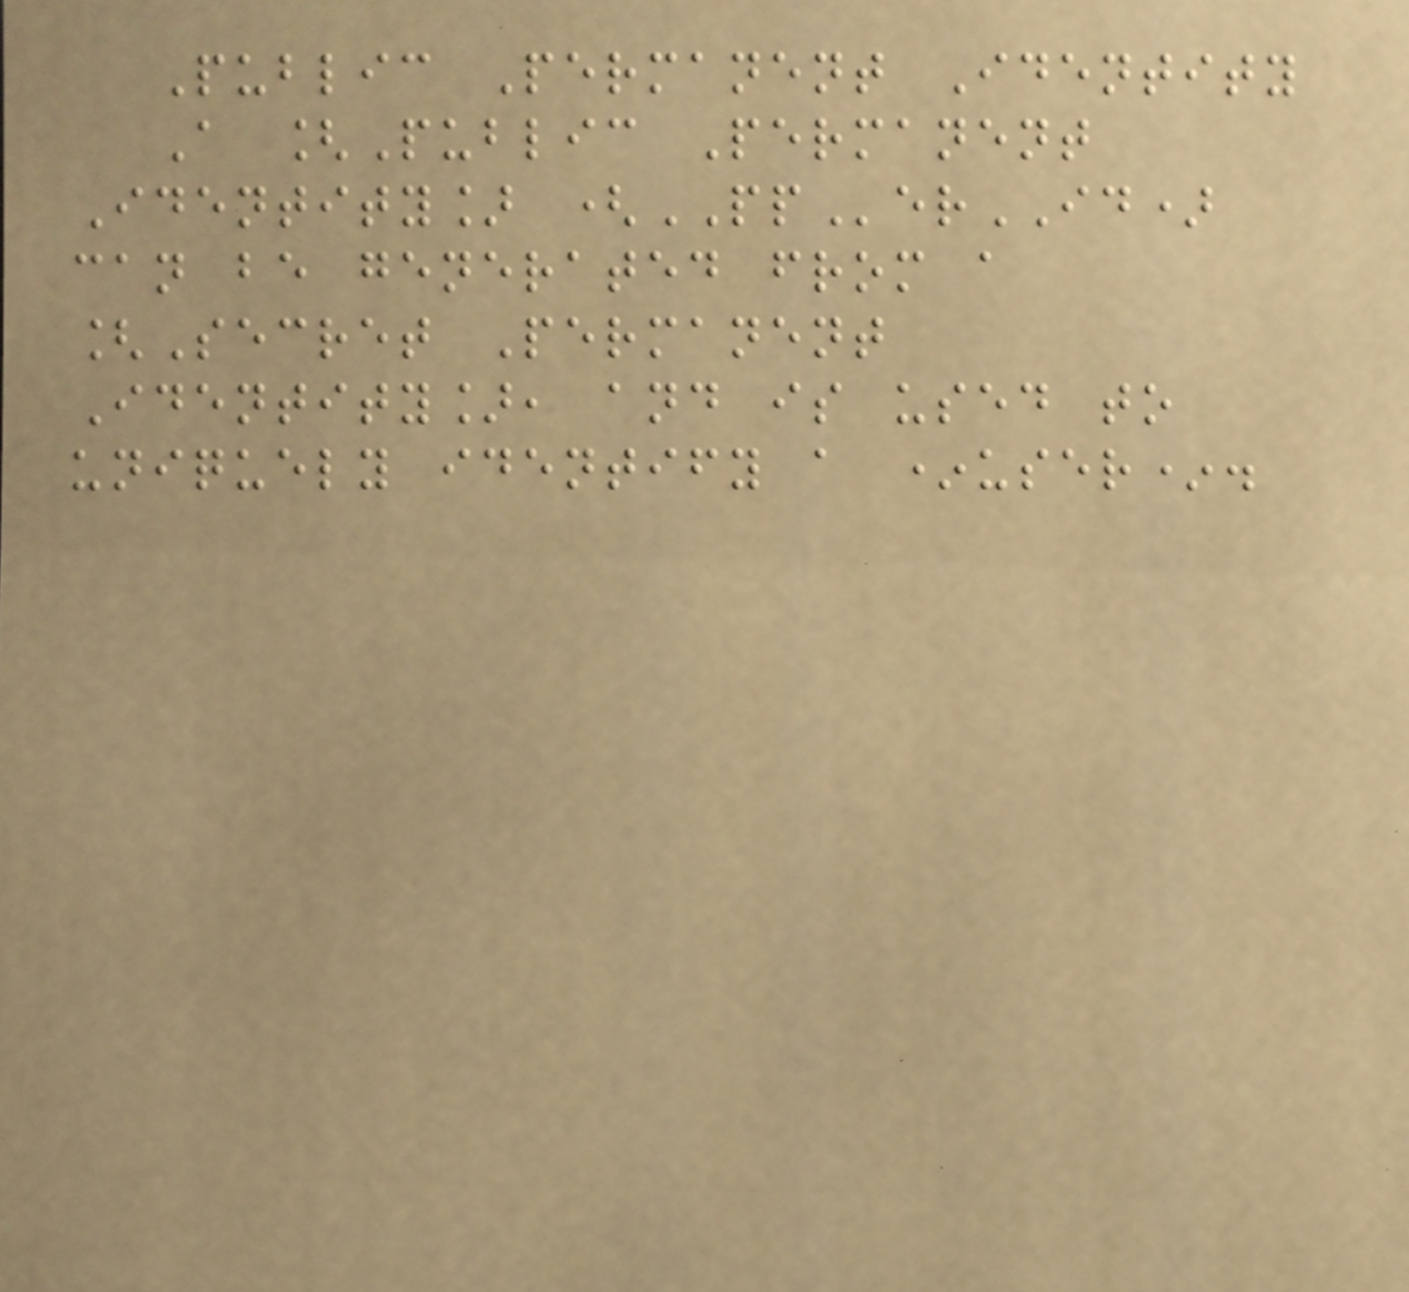Public Permanent Identity
A [Public Permanent
Identity] (PPerID)
can be generated from a
[Secret Permanent
Identity], and is used to
uniquely identify a *user*.
